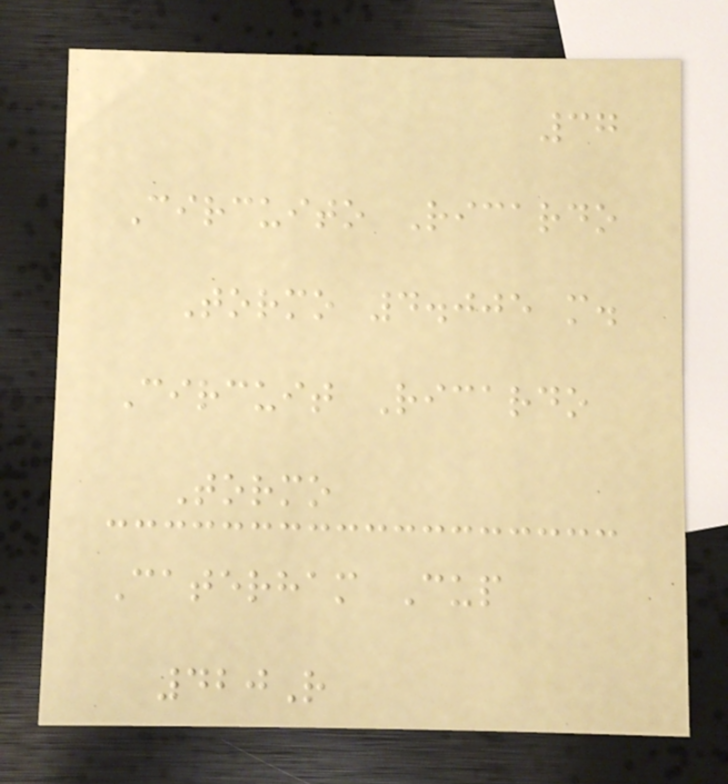37
Circuito Ricardo
Tormo 4.005 m.
Circuit Ricardo
Tormo
Caterham Cup
420R
